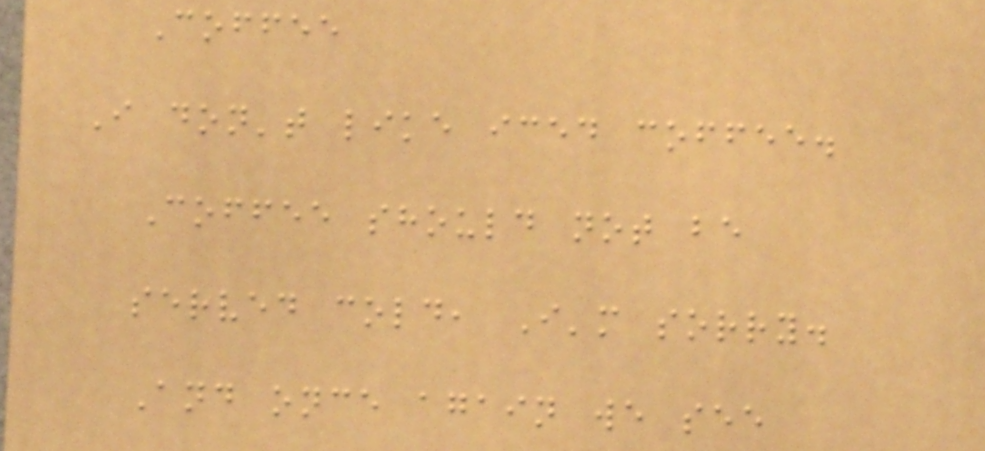Coffee
I don't like iced coffee.
Coffee should not be
served cold, I'm sorry.
And once again we see
